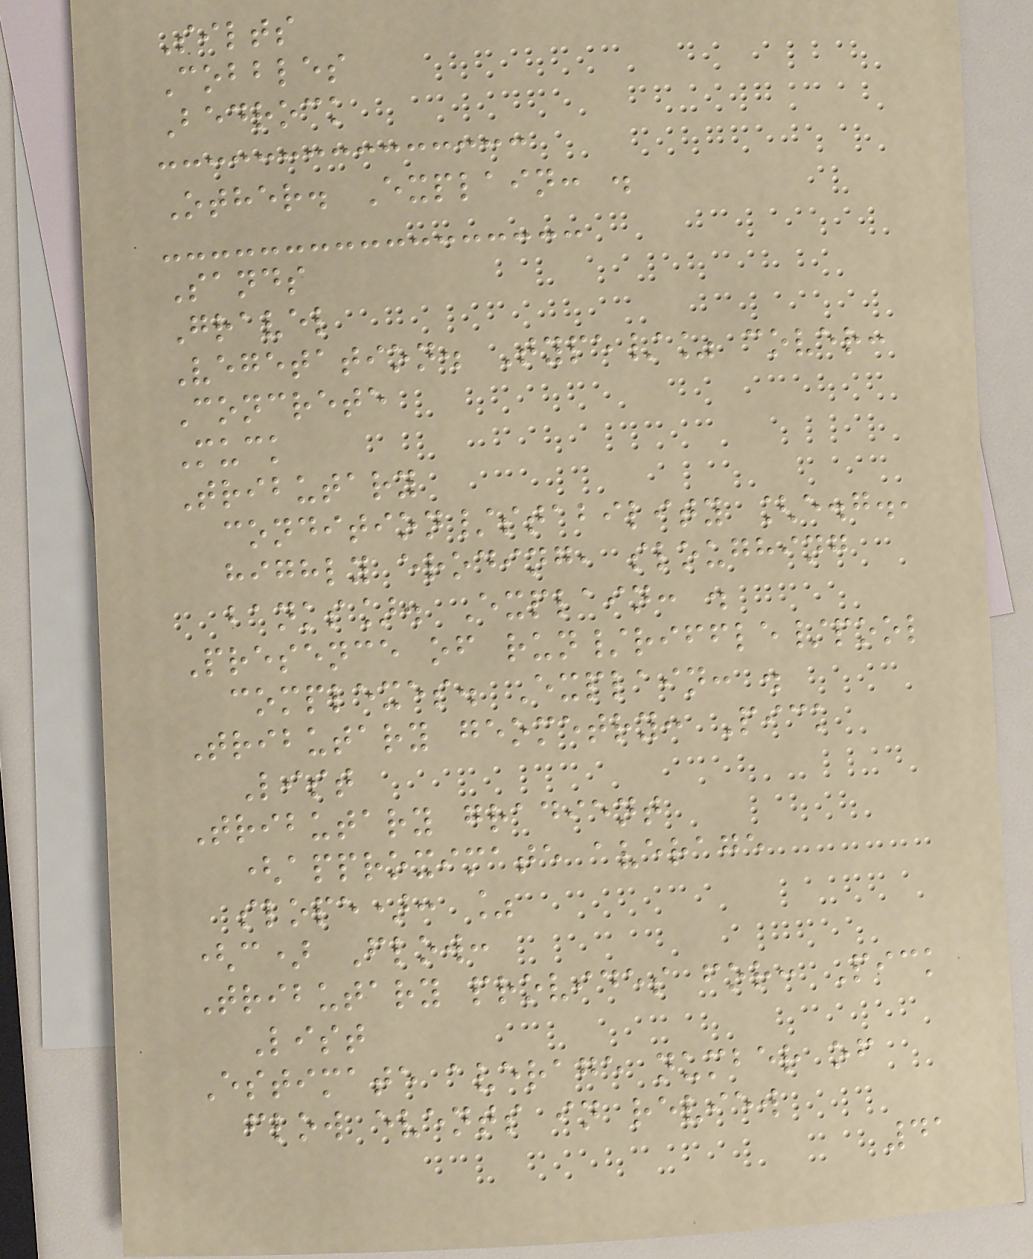Silts
Cobbles
Bedrock
Other. Explain: .
Sands
Gravel
Vegetation. Type/% cover:
Concrete
Muck
Tributary
condition/stability [e.g.,
highly eroding, sloughing
banks]. Explain: .
Presence of run/riffle/pool
complexes. Explain: .
Tributary geometry: Pick
List
Tributary gradient
(approximate average
slope): %
(c) Flow:
Tributary provides for: Pick
List
Estimate average number of
flow events in review
41
